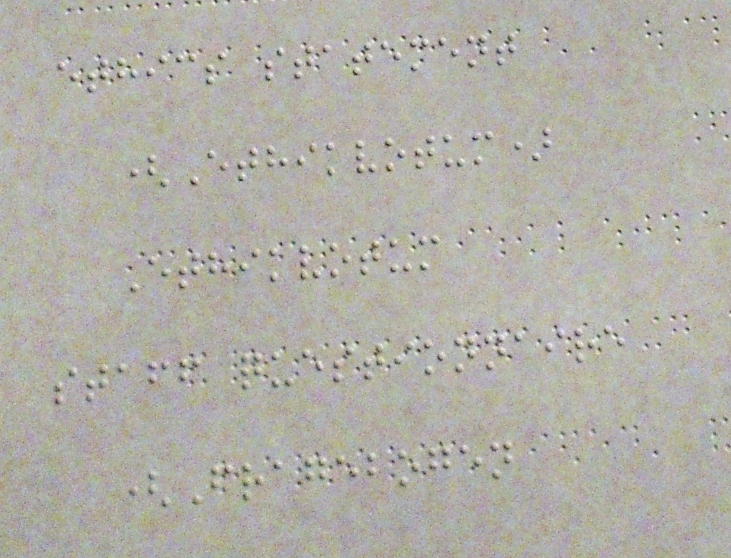ethics statement
(Ethikvotum)
Ethikvotum
staff questionnaire
(Fragebogen
